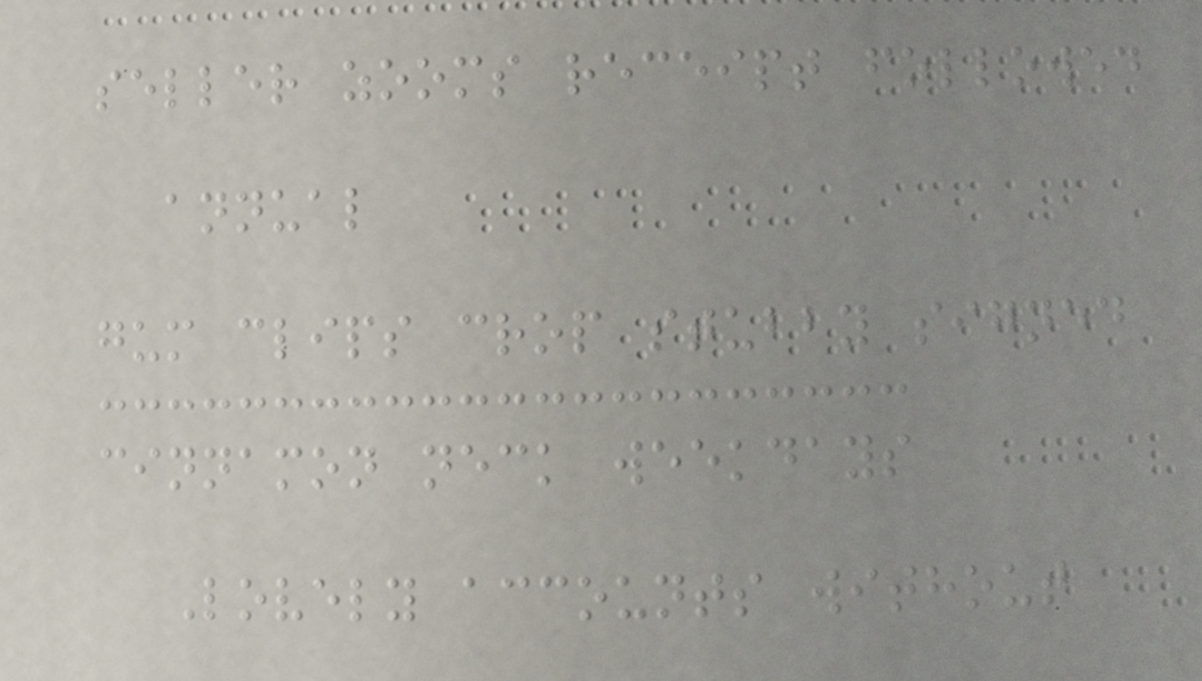seller zooms receipt followed
annual
gum clips crop stubby signed
cinnamon neck weekdays
Lovely accounts without
